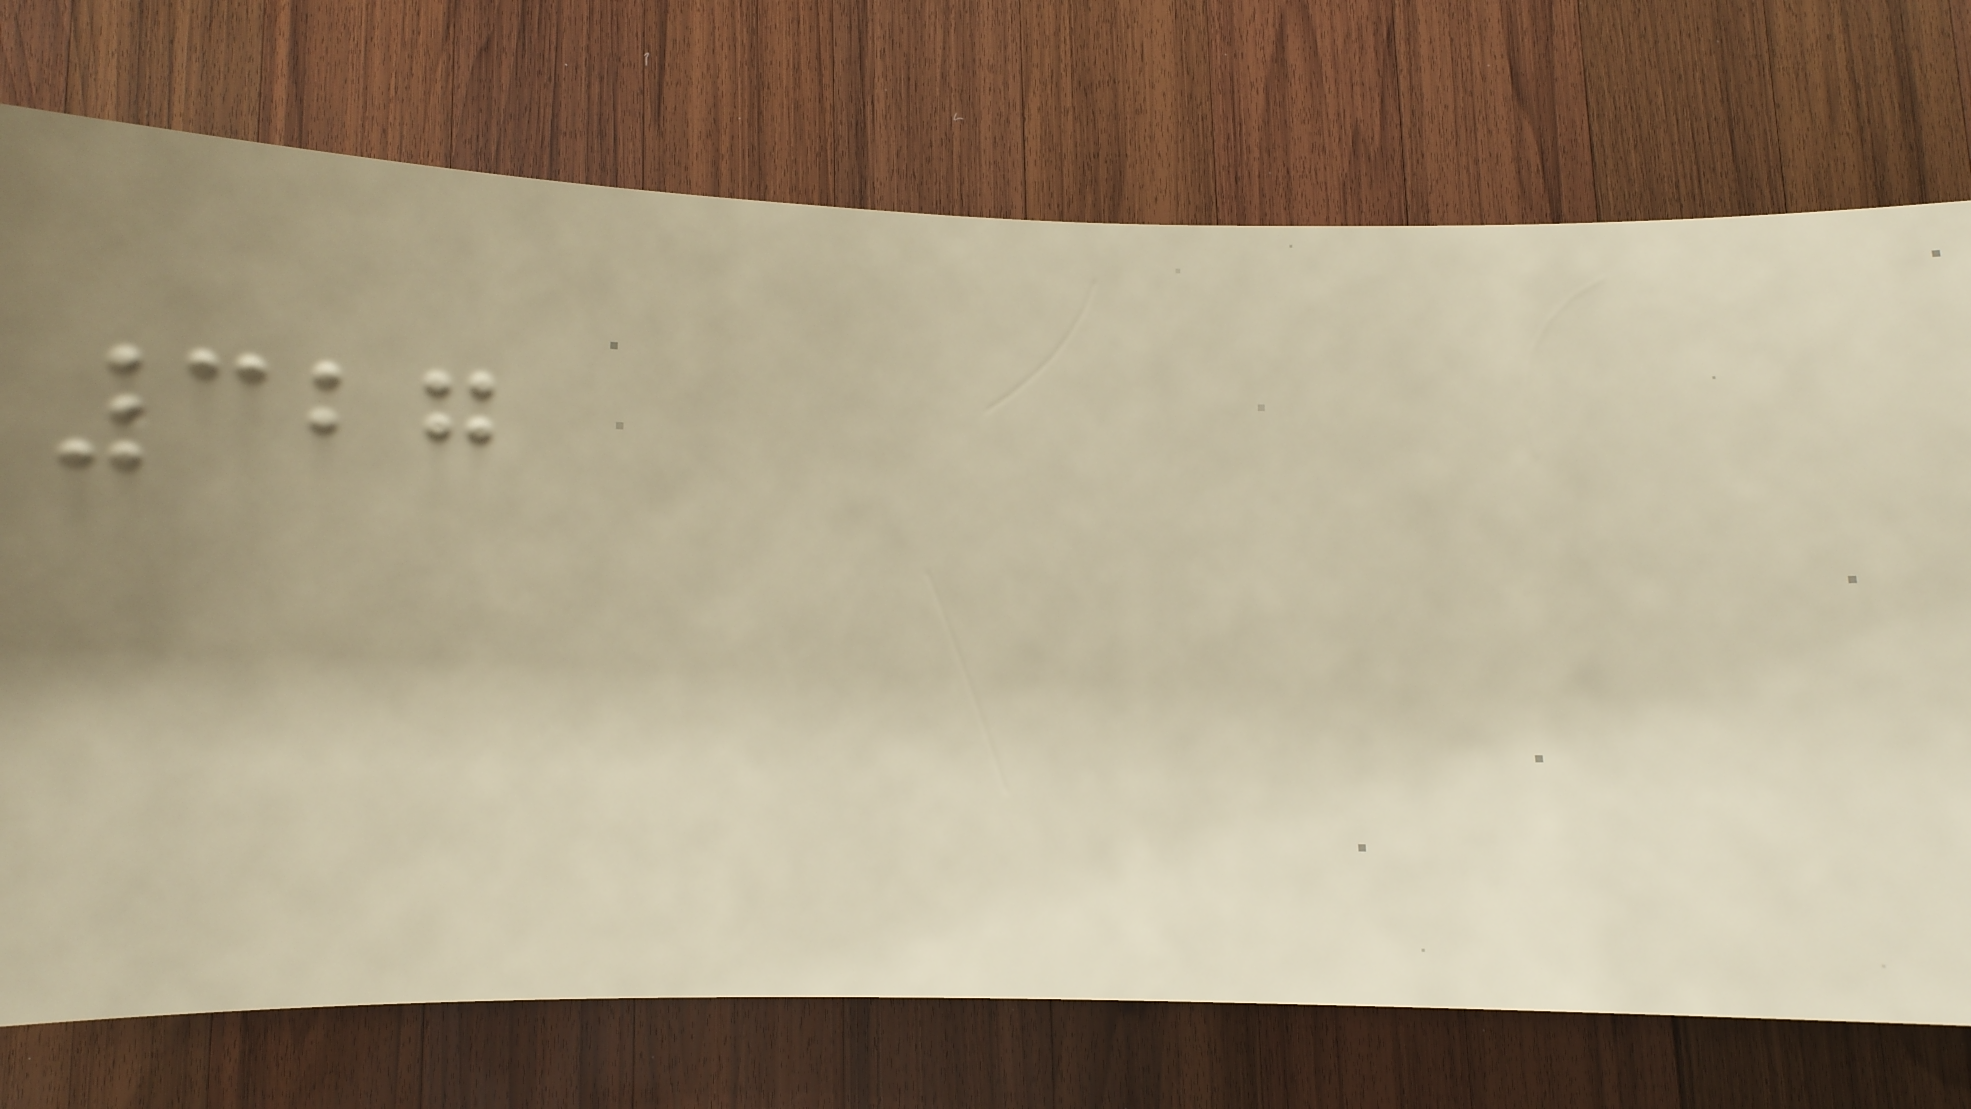327
